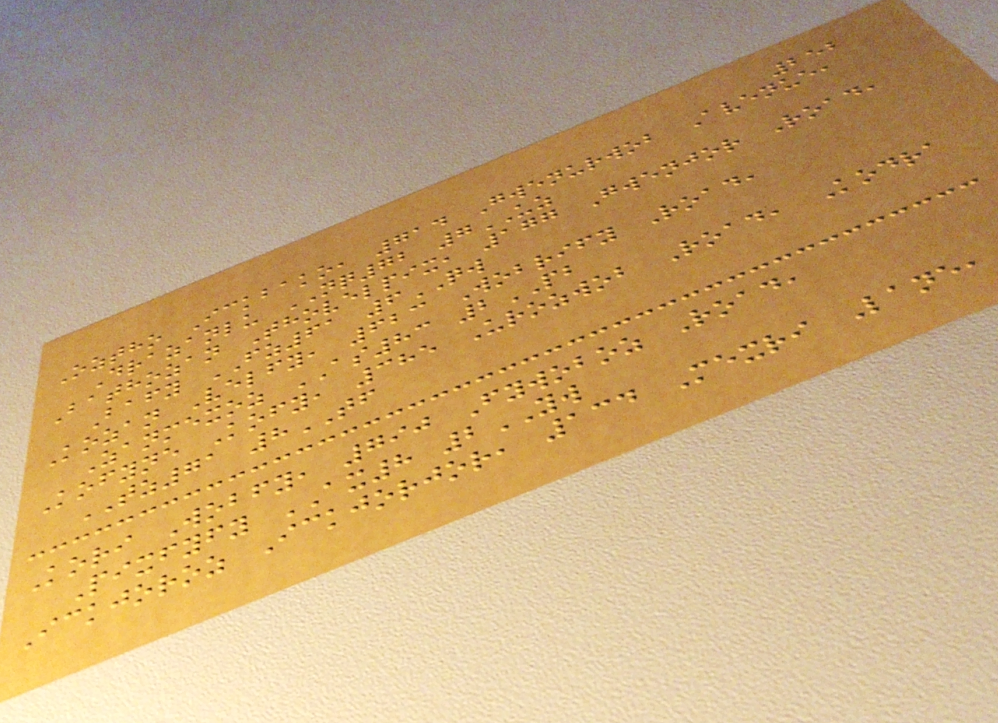252
Oztho Ickbako, 714 Gwenurwob Avenue,
Drazanlu NQ72 7UZ
Bathozan Thovelpix, 177 Gwenjor Road,
Bafy FZ61 6QW
Kozan Velfy, 623 Wobrify Road,
Zanmexoz AS83 2PB
Kofyne Kofy, 385 Urozwob Road, Kodra
TZ71 8TF
Kori Wobfy, 790 Fywoboz Road,
Pixfyfy AX8 2YW
Ickjoroz Ickjorjor, 134 Mexri Lane,
